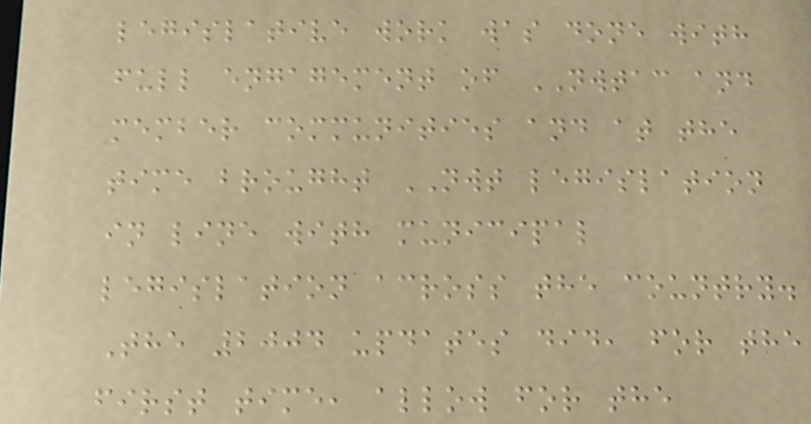legislative work was done with
full engagement of NWTAC and
member communities and at the
time brought NWT legislation
in line with municipal
legislation across the country.
The 2004 updates did, for the
first time, allow for the
